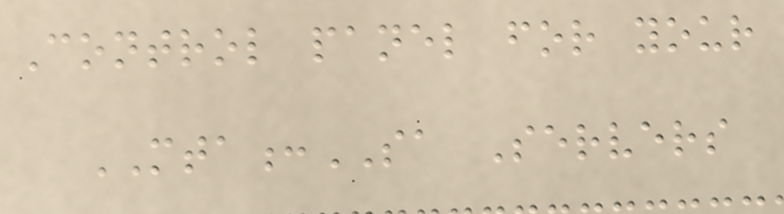Control panel for your
MTA:SA Servers
